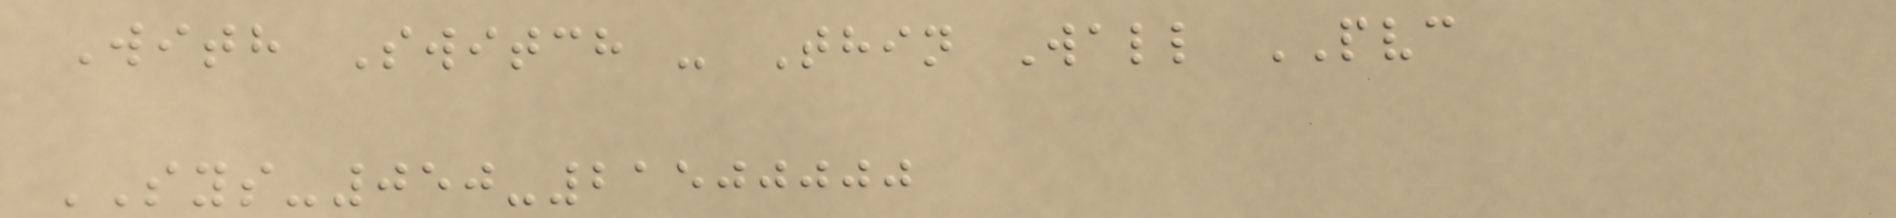With Switch - Thin Wall PVC
SYS-050-21500000
